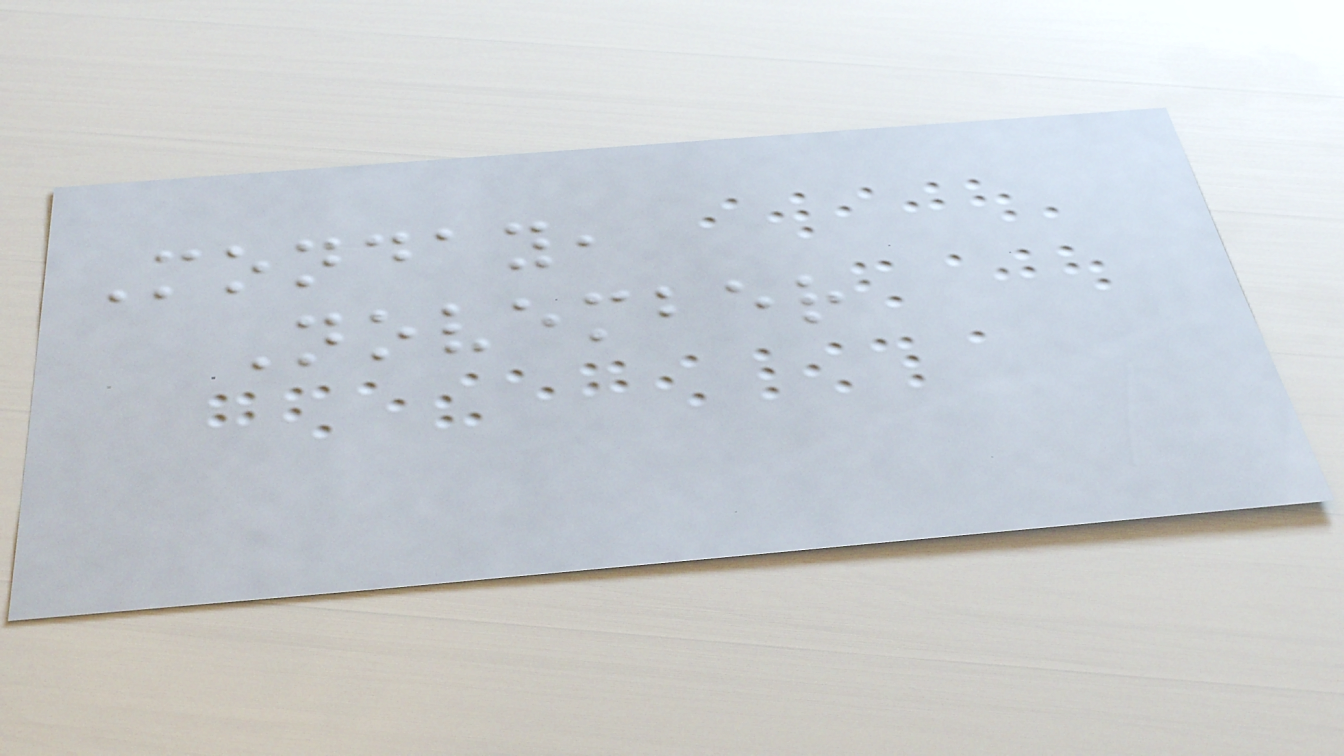Monday,
November
